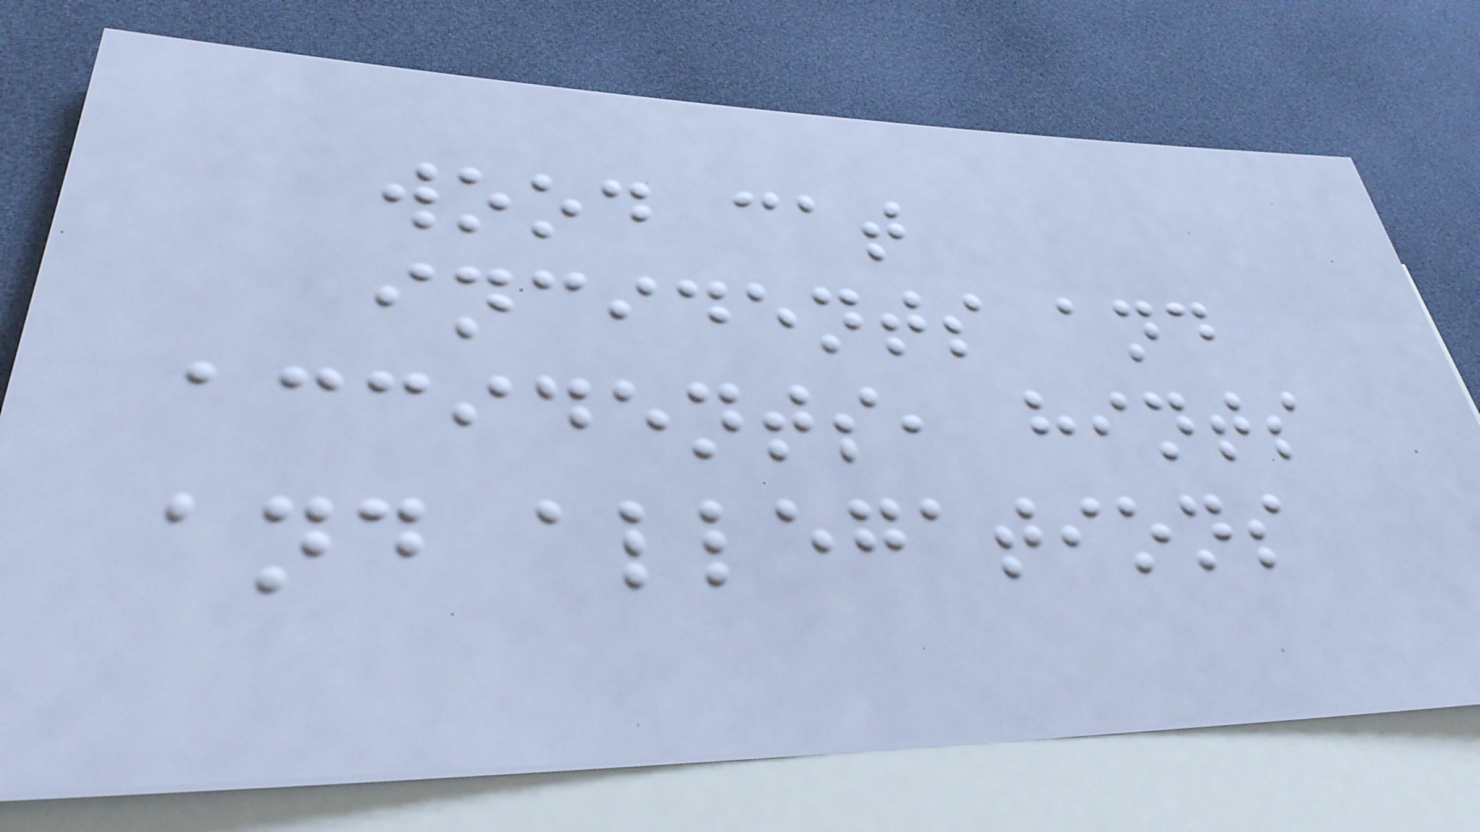wood cat
incidents and
accidents, hints
and allegations
